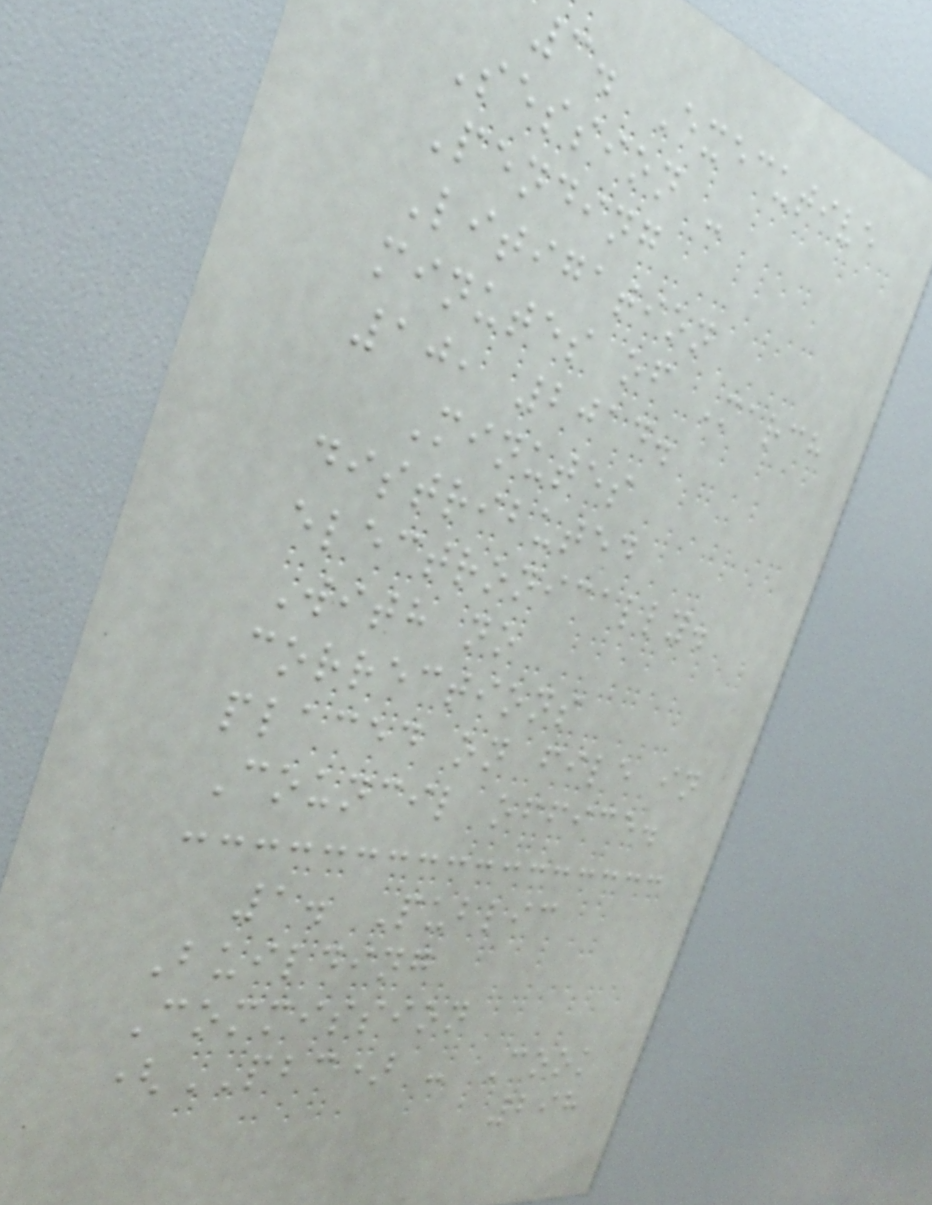3. Executive
Session -
Pending
Litigation
minutes of March
10, 2014.
Minutes
distributed
electronically.
With no
corrections
placed on file in
Council office.
1. Public
Building
Commission
(PBC) - Cook
298
